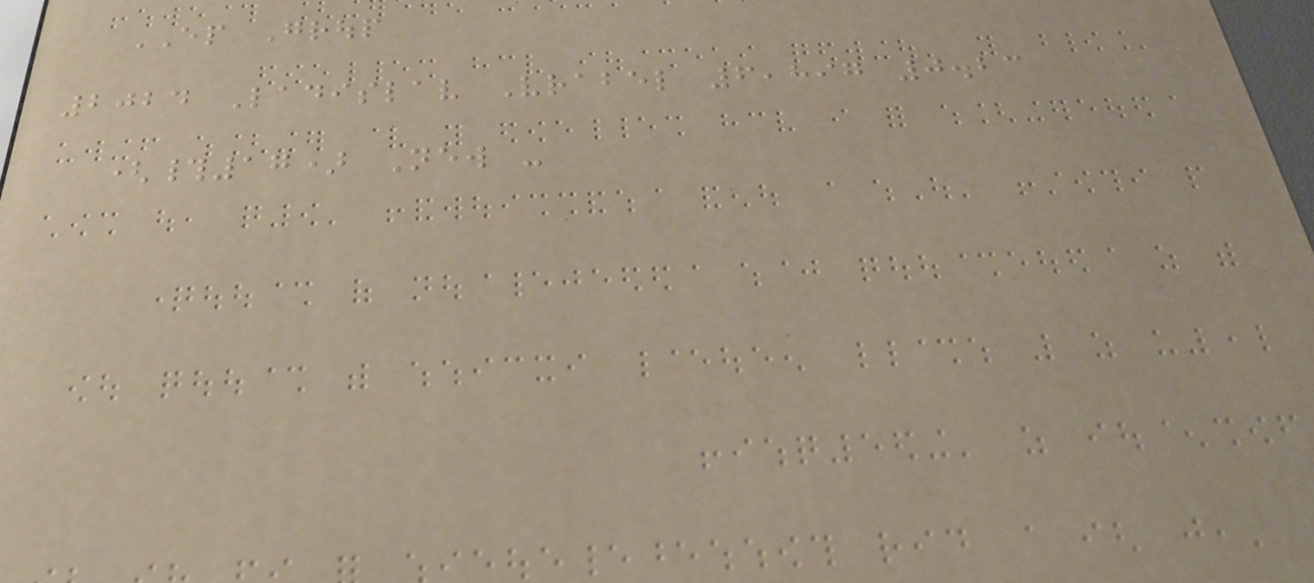EP Group
2024 Ladislav Vrabel 6,897 0.23
(#17) New -
